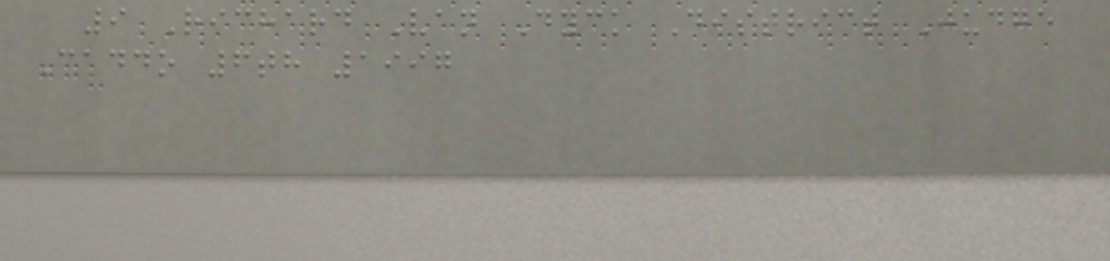9 Richard Van Dyck District Judge
Caddo 6th 1997
